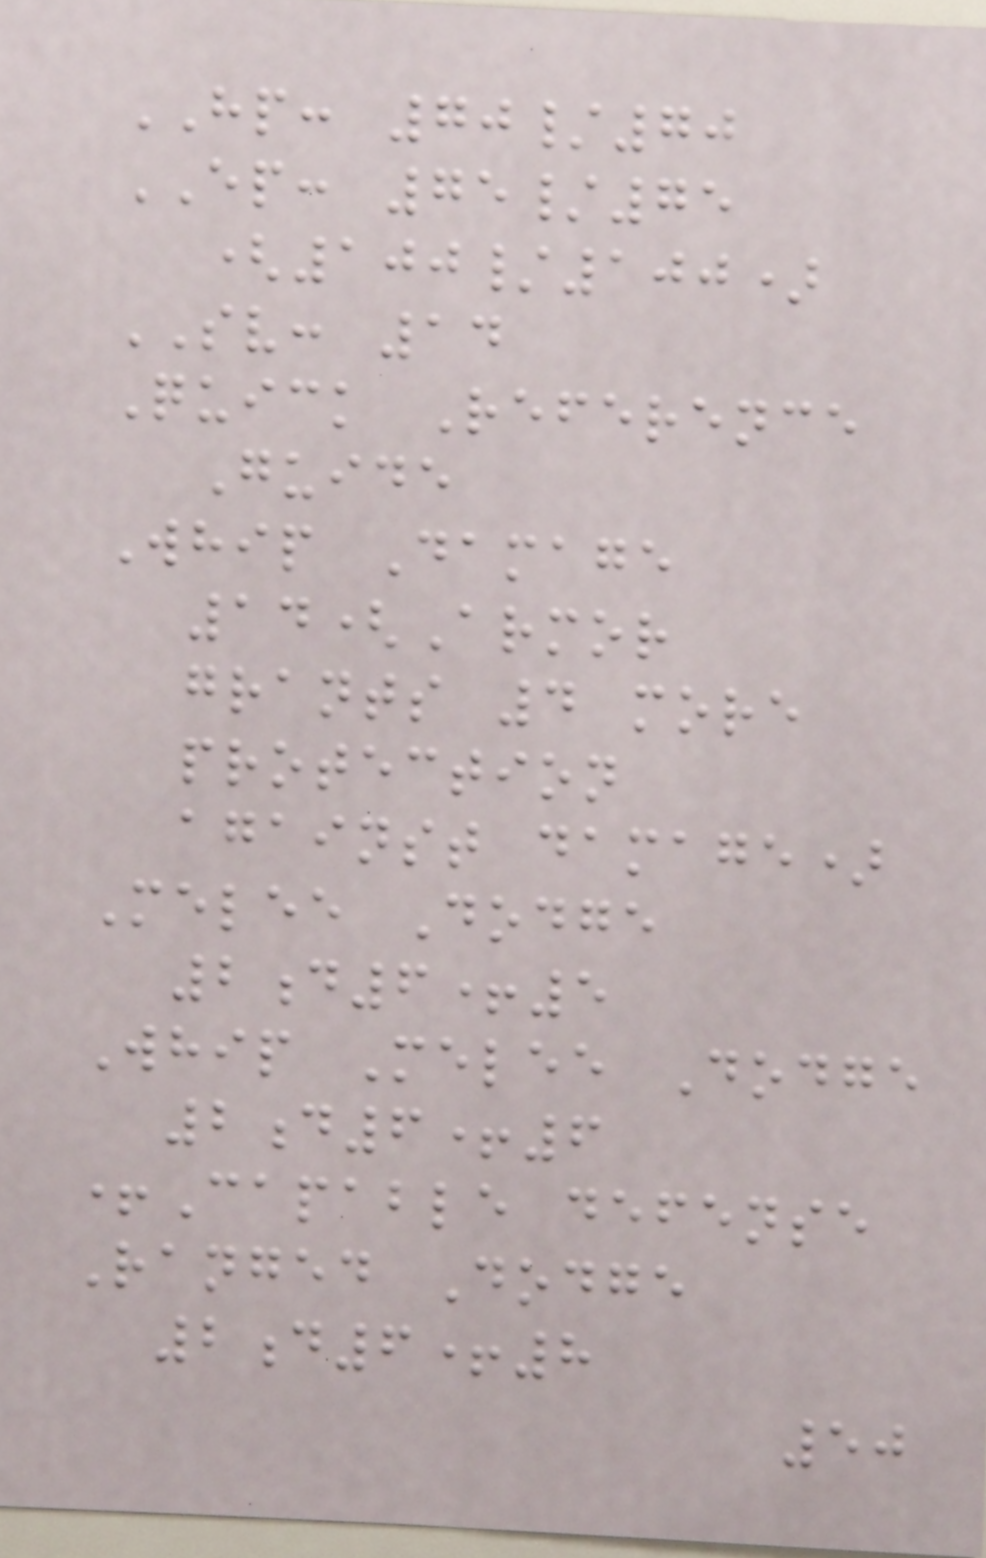HP: 70/70
EP: 75/75
(100/100)
SV: 14
Quick Reference
Guide
Whip Damage
14(Armor
grants 4 more
protection
against damage)
Melee Dodge
2d6+5
Whip Melee Dodge
2d6+6
+Capable defense
Ranged Dodge
2d6+8
50
